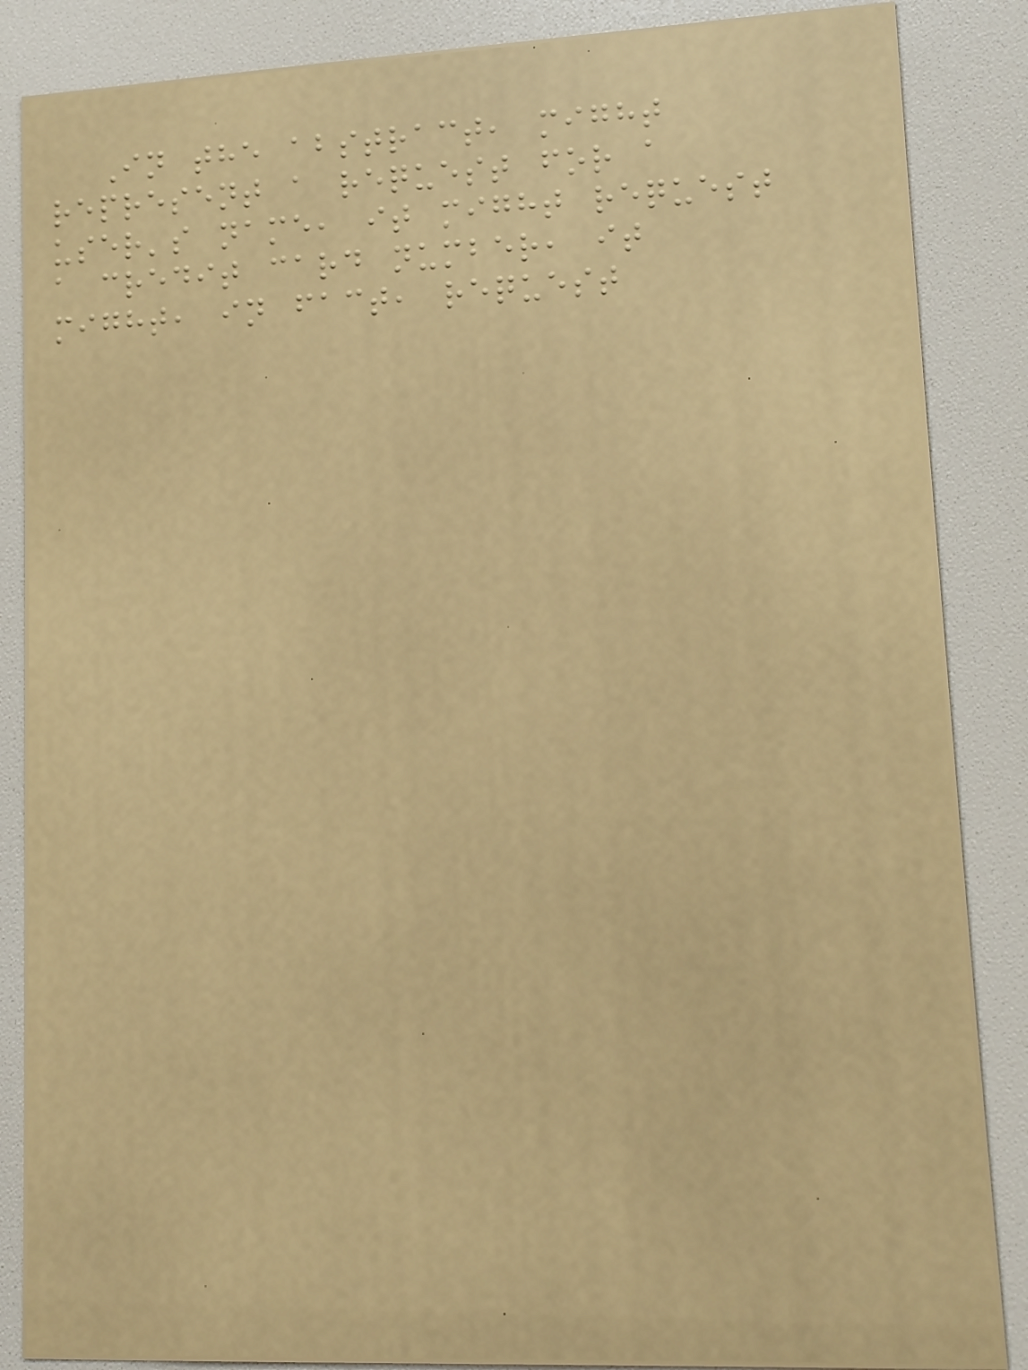In the abstract, might
represent a request for a
user's name, it might request
a credit card number, it
might, in fact, request
